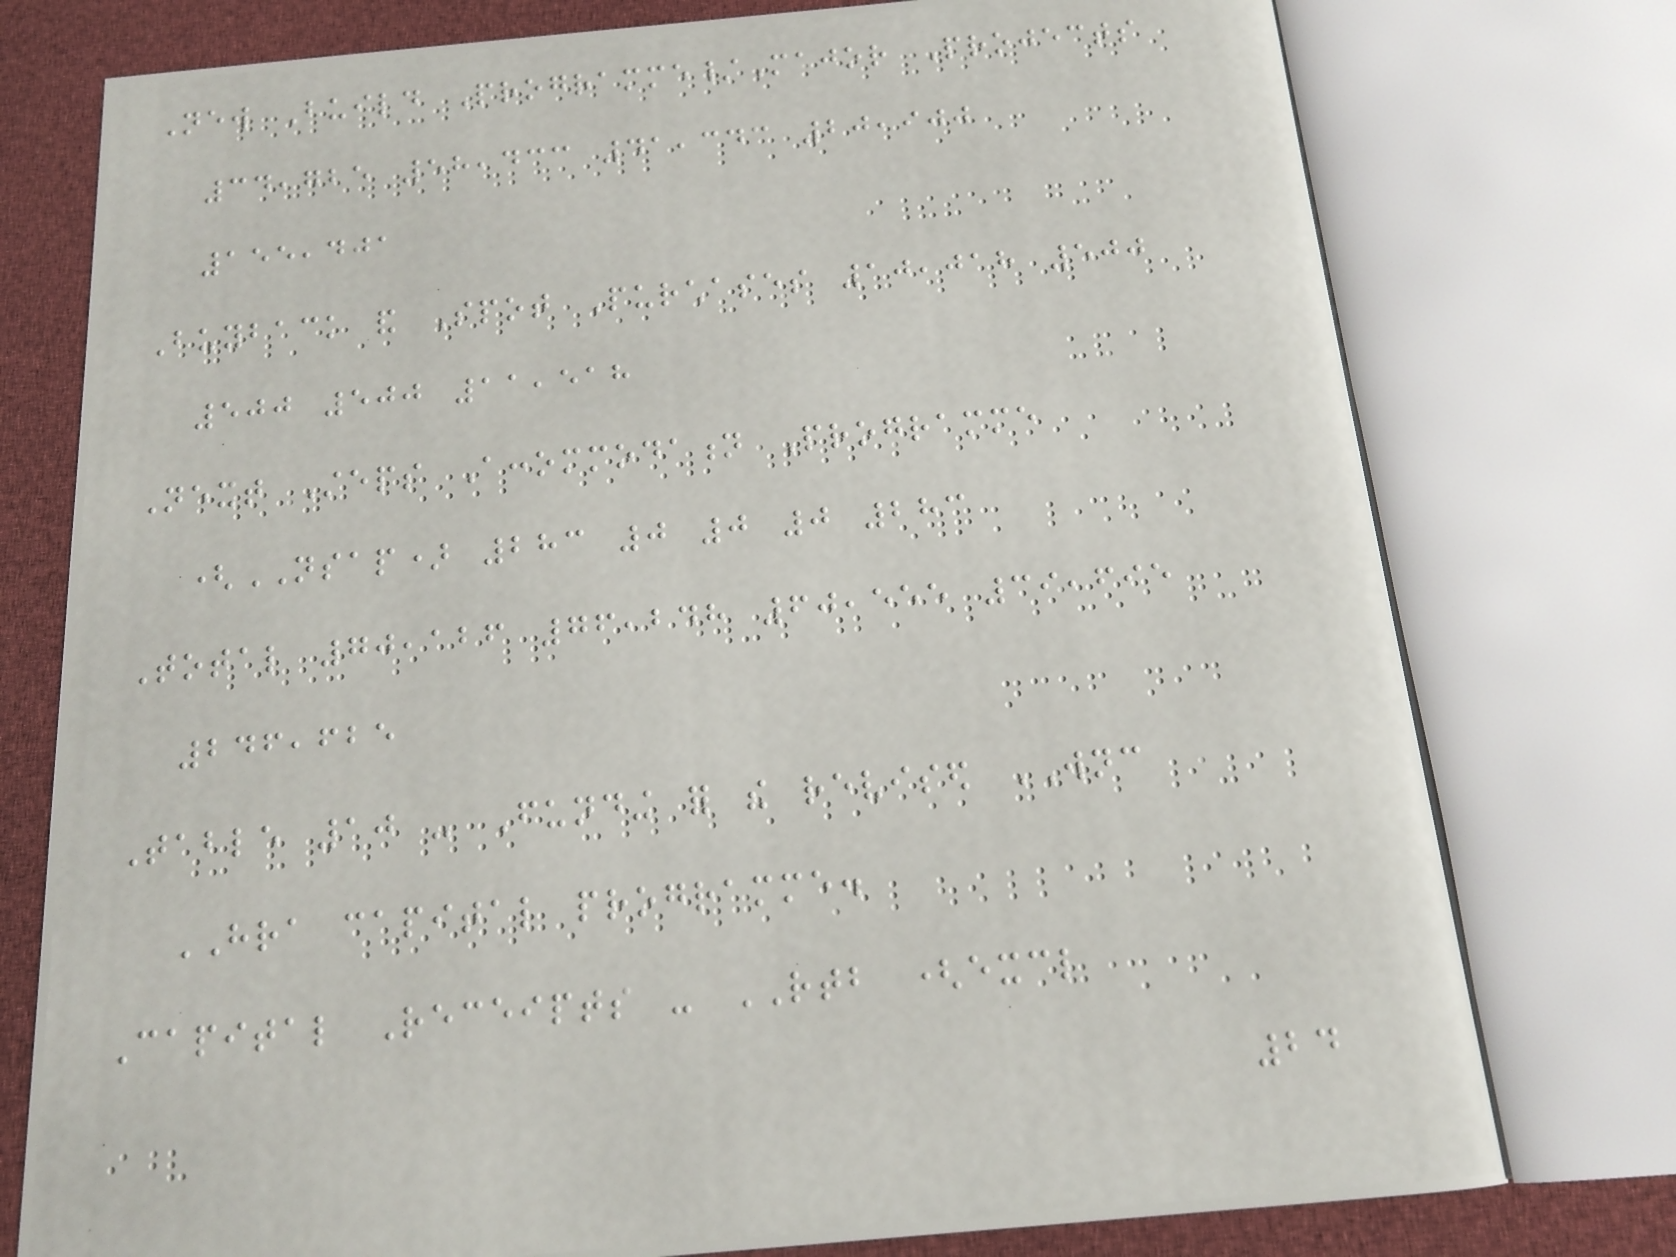New Build Programme/Major Projects
34,725 58,433 41,343 20,900
155,401
Buyback and Spot Purchases 10,018 500
500 500 11,518
Next Steps Accommodation Programme
(NSAP) 283 0 0 0 283
Total 70,126 76,248 60,555 39,695
246,625
Table 10 - Funding for the revised WNC
HRA capital programme.
Capital Receipts - RTB (excl
24
